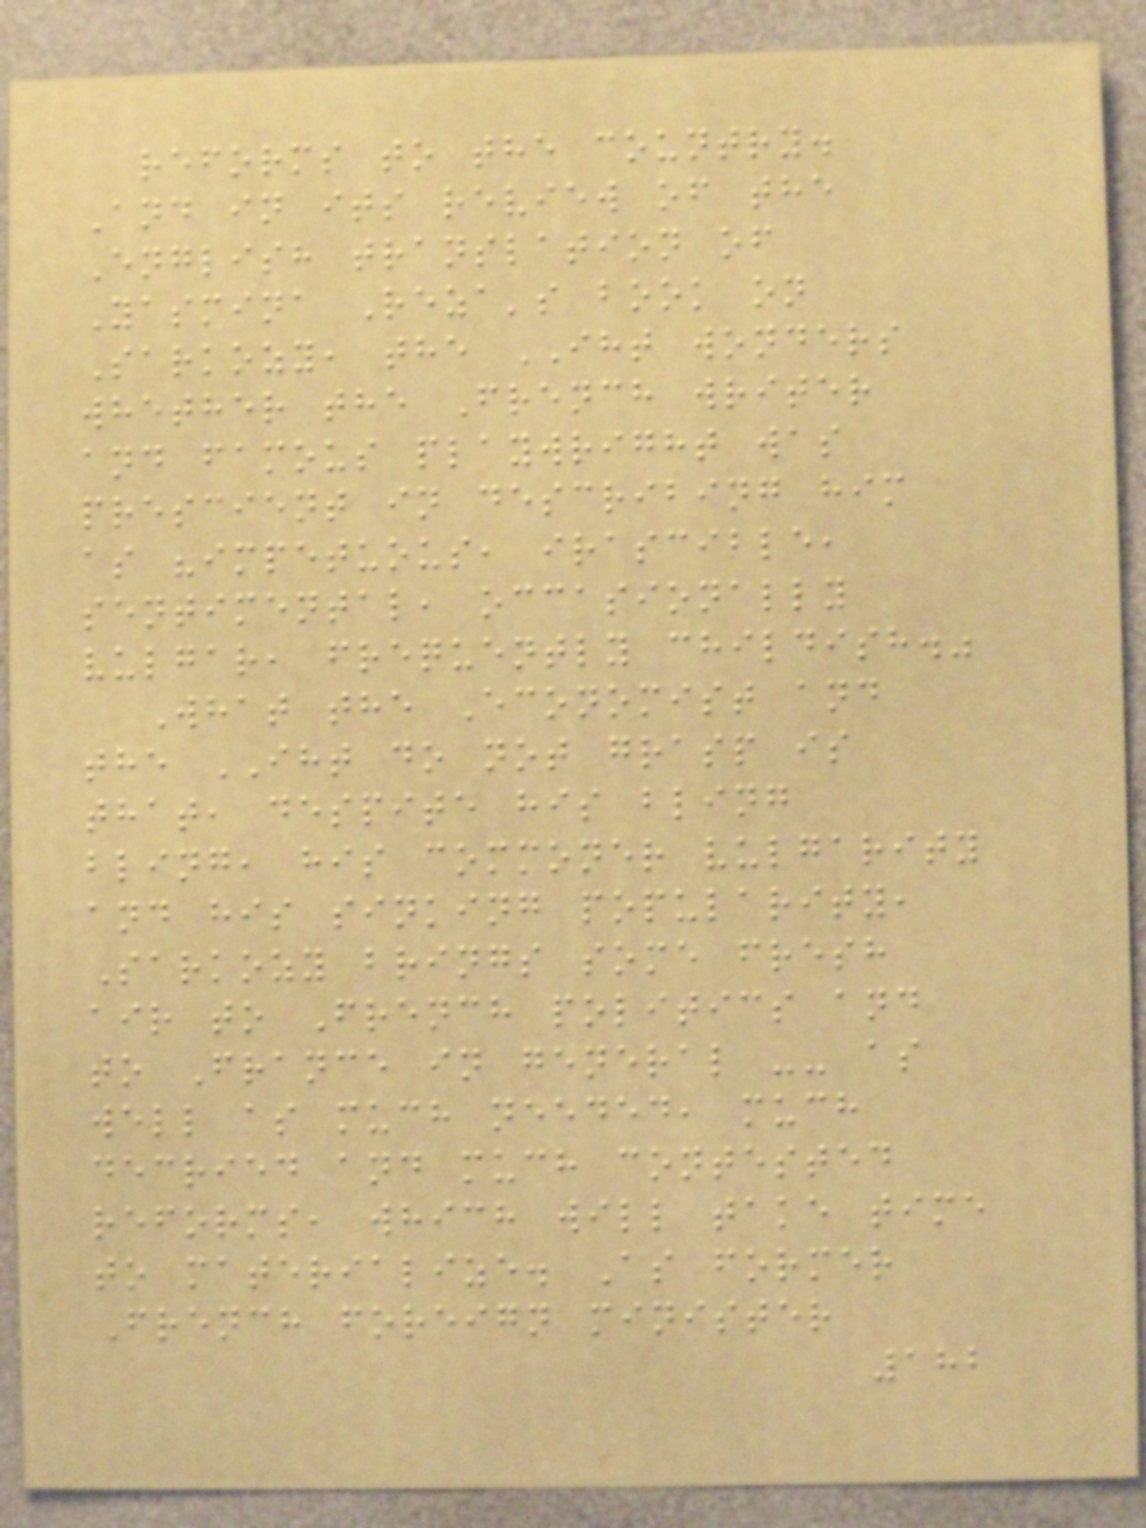reforms to the country.
And in its review of the
English translation of
Yasmina Reza's book on
Sarkozy, the IHT wonders
whether the French writer
and famous playwright was
prescient in describing him
as "impetuous, irascible,
sentimental, occasionally
vulgar, frequently childish."
What the Economist and
the IHT do not grasp is
that, despite his bling
bling, his commoner vulgarity
and his sinking popularity,
Sarkozy brings some fresh
air to French politics and
to France in general -- as
well as much needed, much
decried and much contested
reforms, which will take time
to materialize. As former
French foreign minister
182
